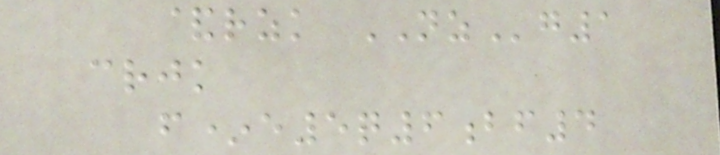&rzk NZg1
crjk
f*e5q6bf4
